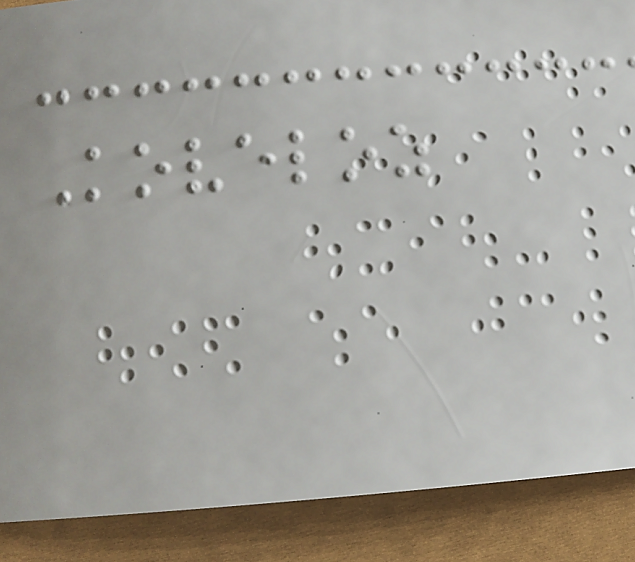Koveloz
